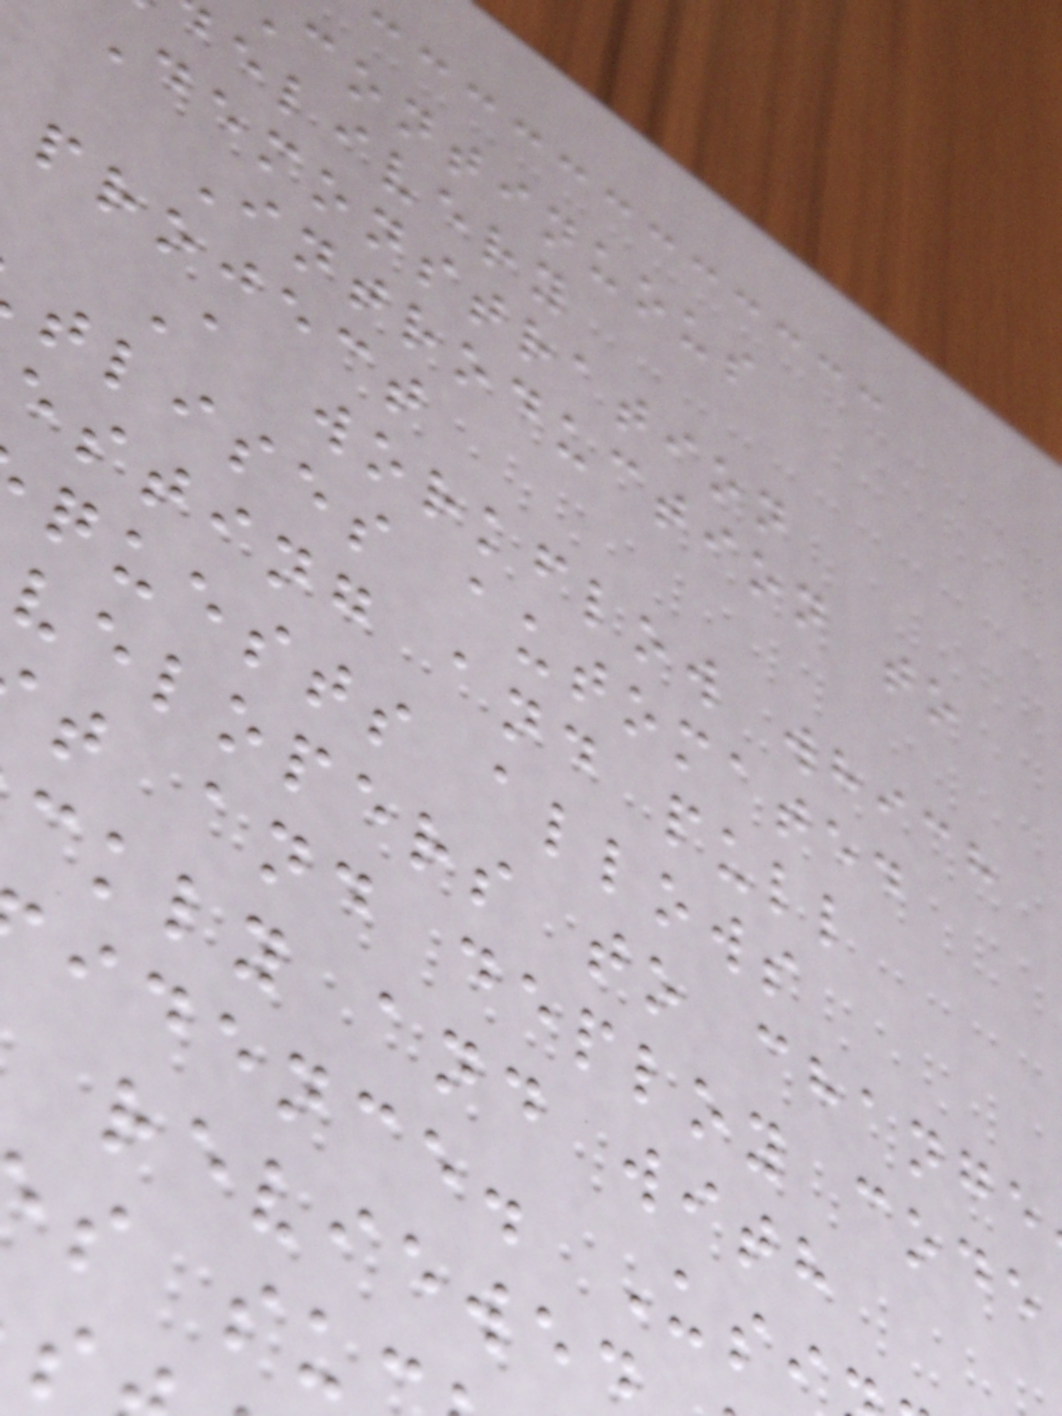continuous
elivery
Demonstration
Introduction to
project
A workflow which
tlises automated
esting and pull
quests allows
velopers to change
t and deploy code
ckly and with
idence. Usi
reviewe
